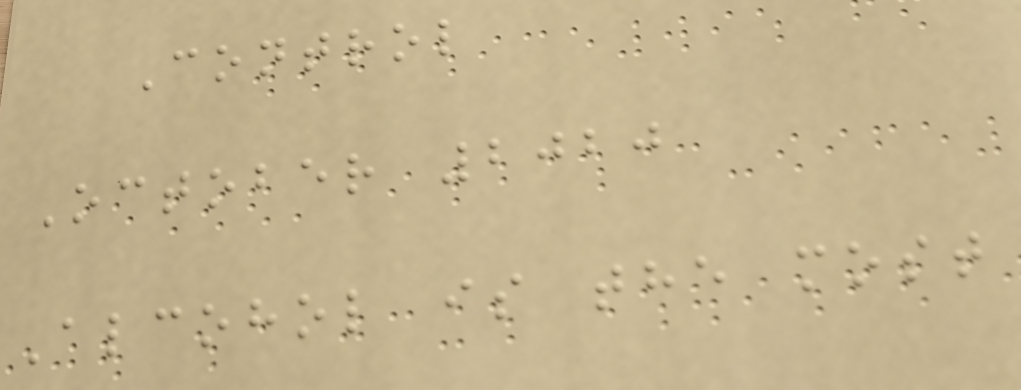Control
October 2020
Alcohol is the most
